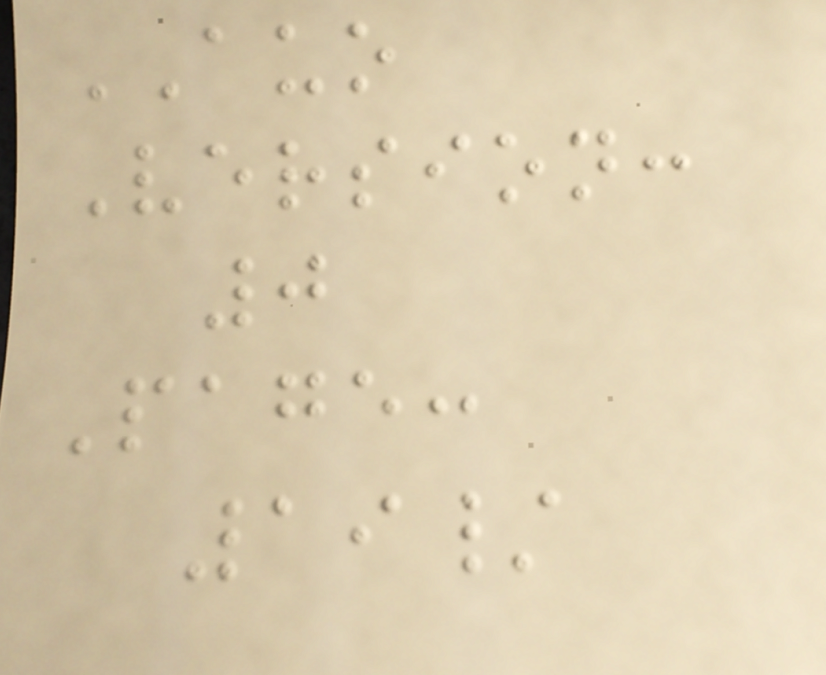AUO
Version:
0
Page:
19/
